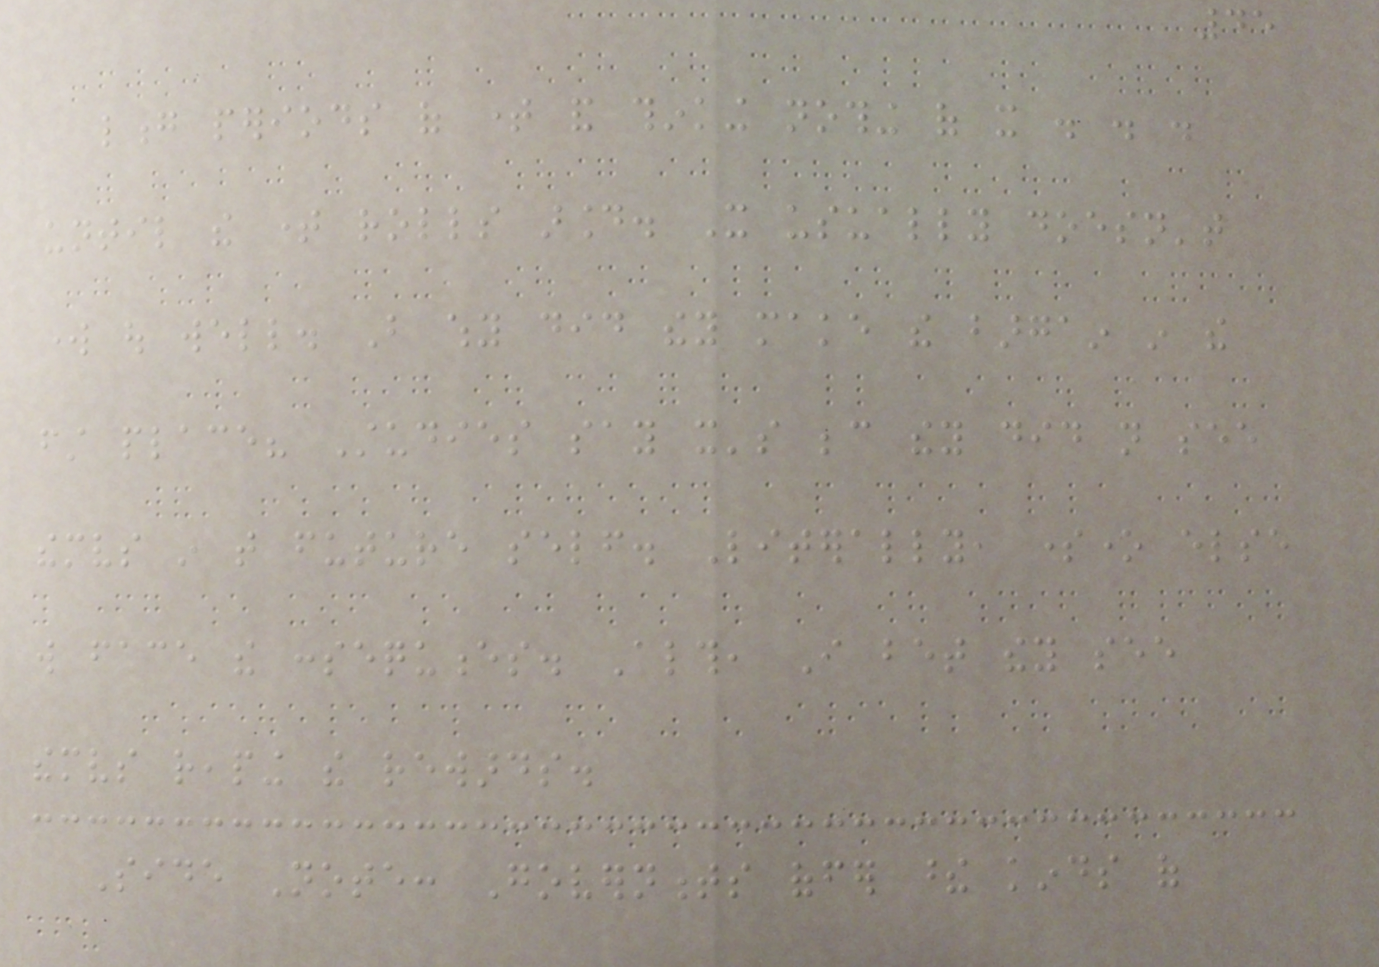45
long periods of time and thinking nothing of it . . .
until the time rolls around. It usually doesn't
work out well. But why did they make the bargain in the
first place? Studies say it's because they did not see
themselves in that future self. Literally, someone else
will face the consequences. Although, I bet they see
themselves reaping the rewards.
Side Note: Governments offer these kinds of
